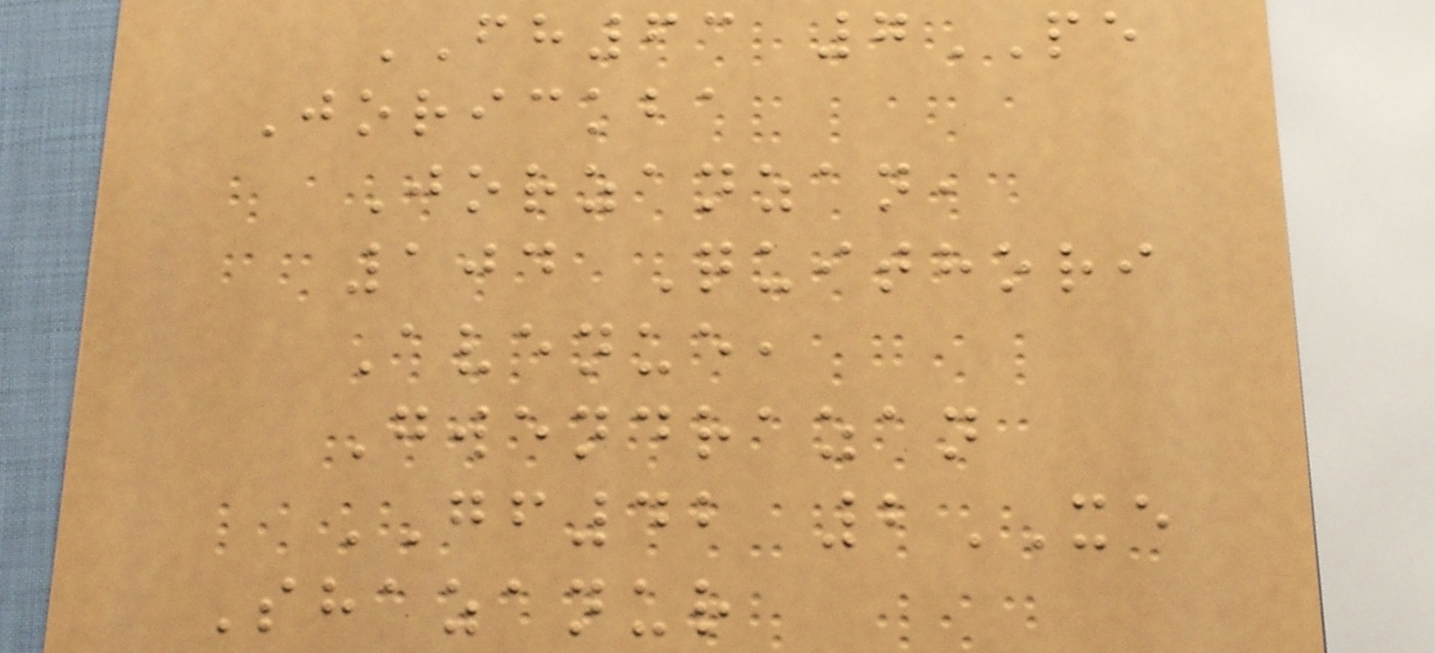FH63 7PE
Jorickba
Jorzanzan,
104 Quithori
Avenue,
Gwendrazan
GF42 2XE
Shazanur
